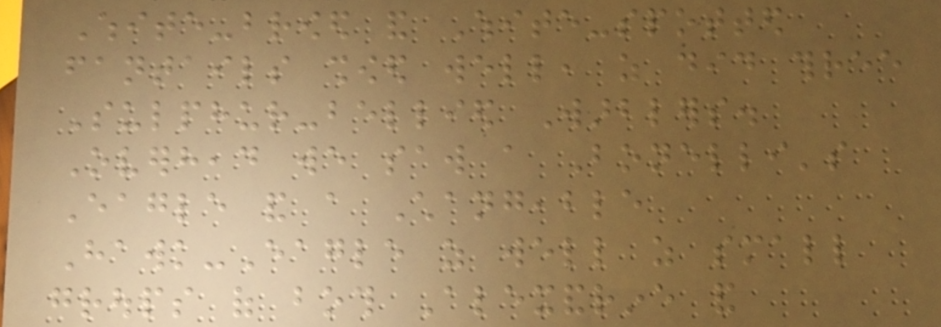White-browed and White-spotted
fantails showed well, as did three
Sulphur-bellied Warblers.
Overhead we saw a Bonelli's
Eagle and a Changeable
Hawk-Eagle as well as small
groups of both Alexandrine and
